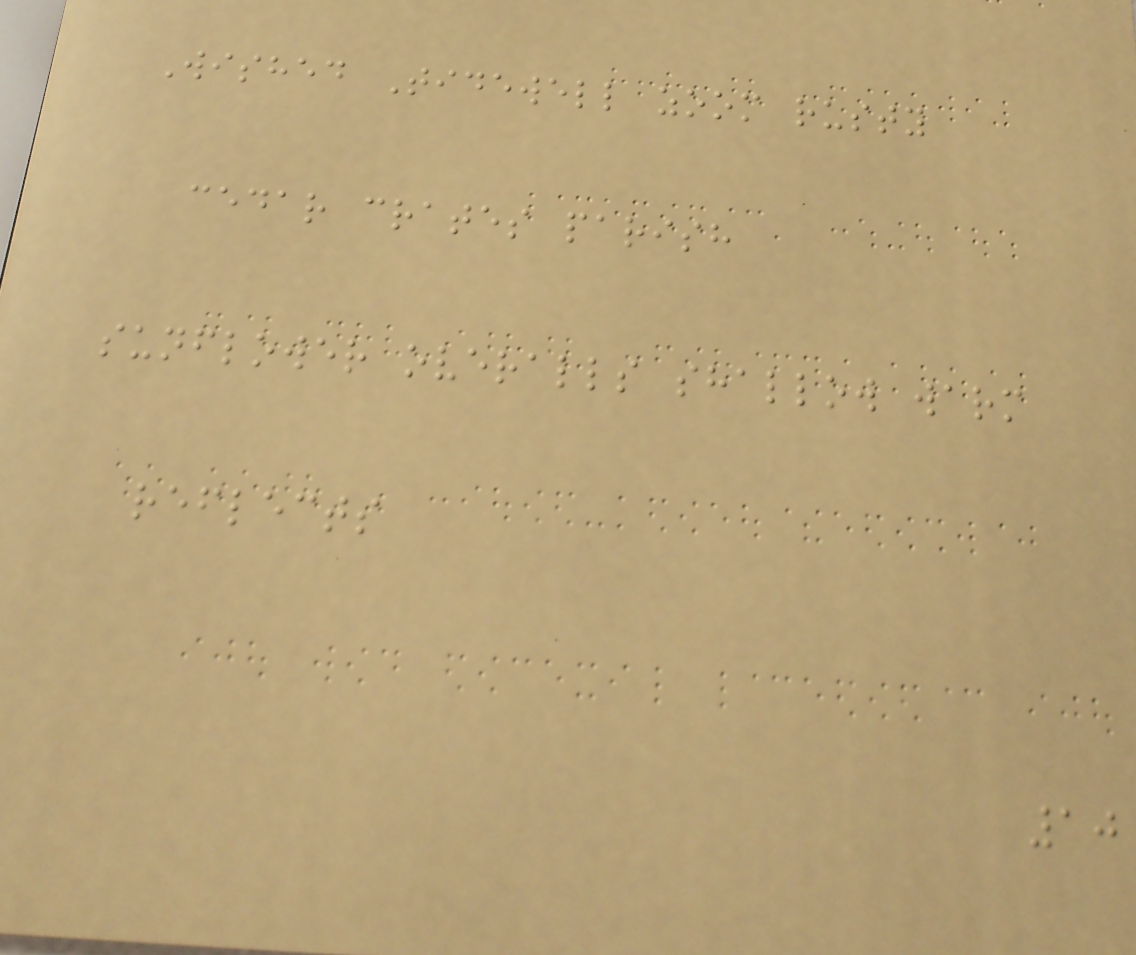Wished Tidewell zoom rusty
cedar crates parish
sunflower overalls shallow warm
reflects
10
